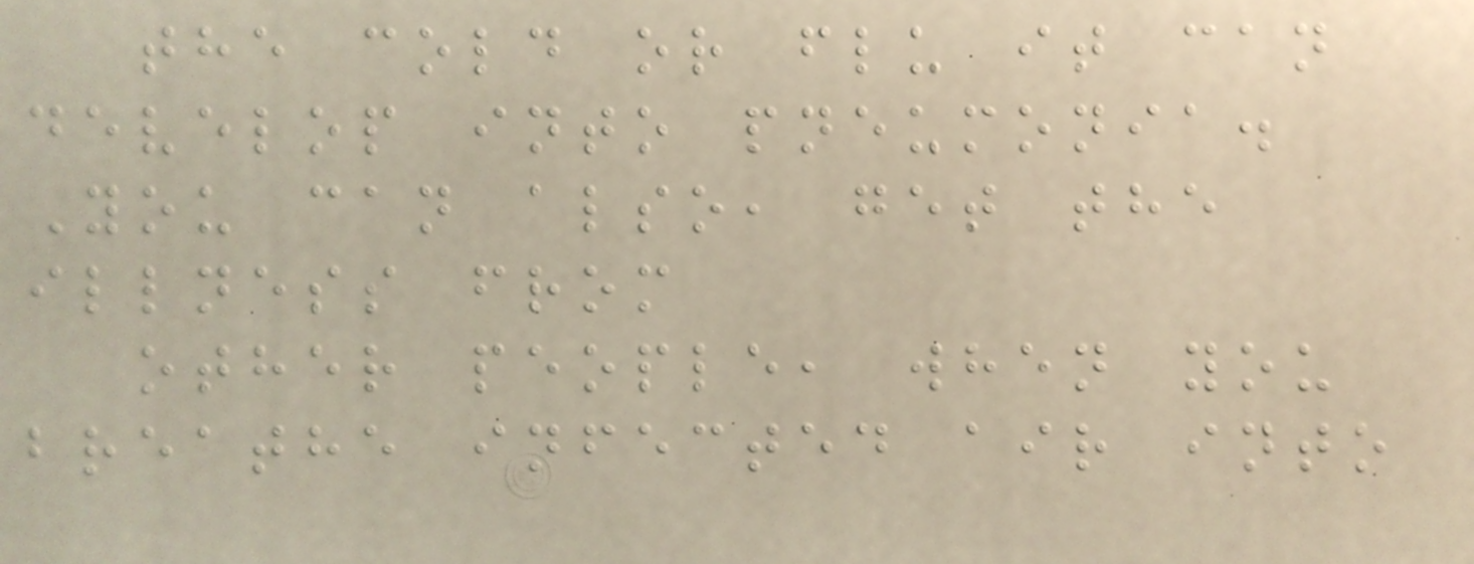the cold or flu it can
develop into pneumonia.
You can also, get the
illness from
other people, when you
breathe infected air into
